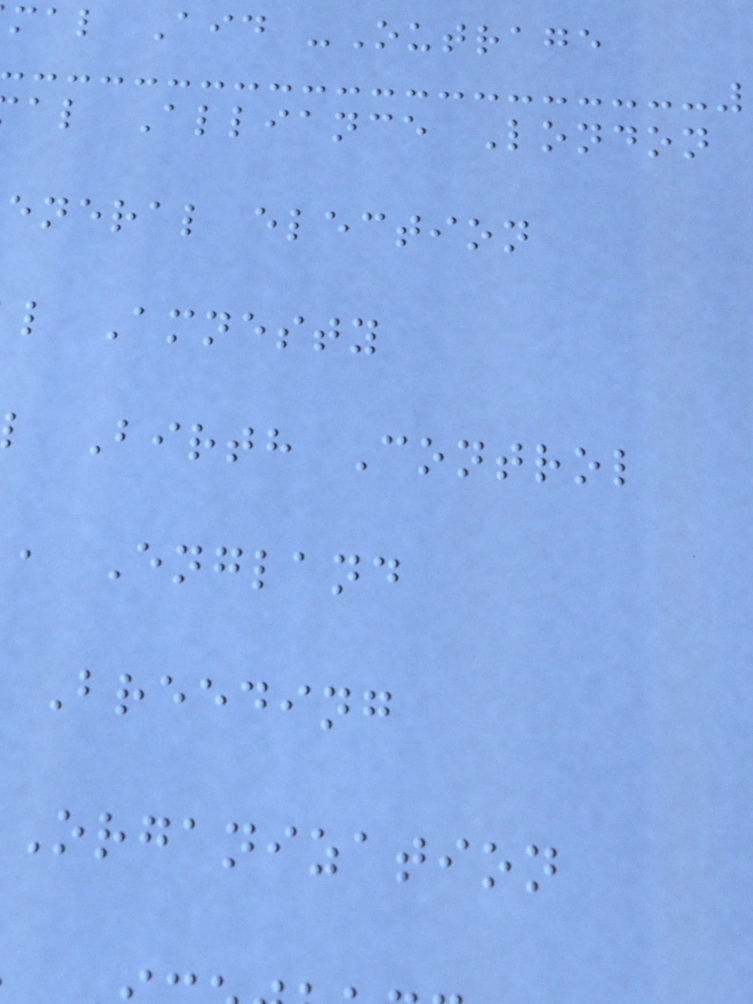mal Aid -Outrage
al Alliance London
eneral election
l Amnesty
Birth Control
, England
Breeding
Organization
